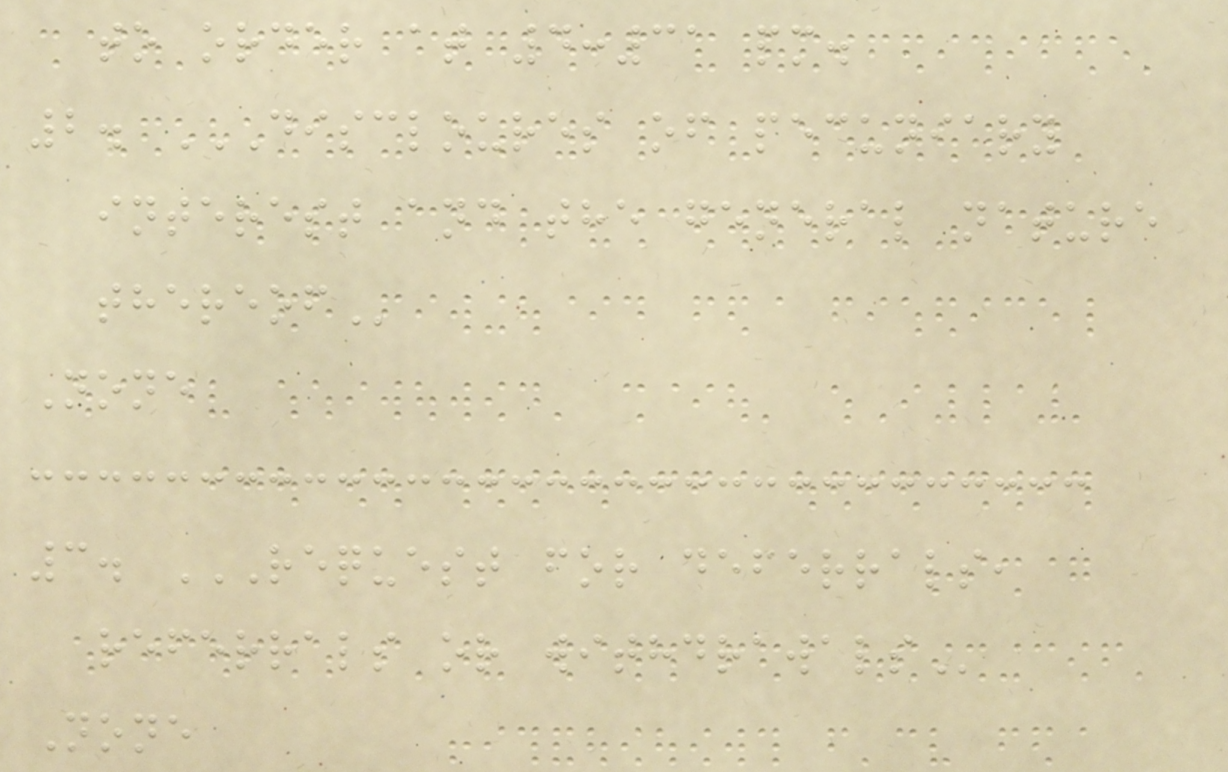to order at 4:31 pm.
2. DISCLOURES OF PECUNIARY
INTEREST AND THE GENERAL NATURE
THEREOF
None
3. REQUEST FOR DEFERRALS,
REFERRALS OR WITHDRAWALS
None
